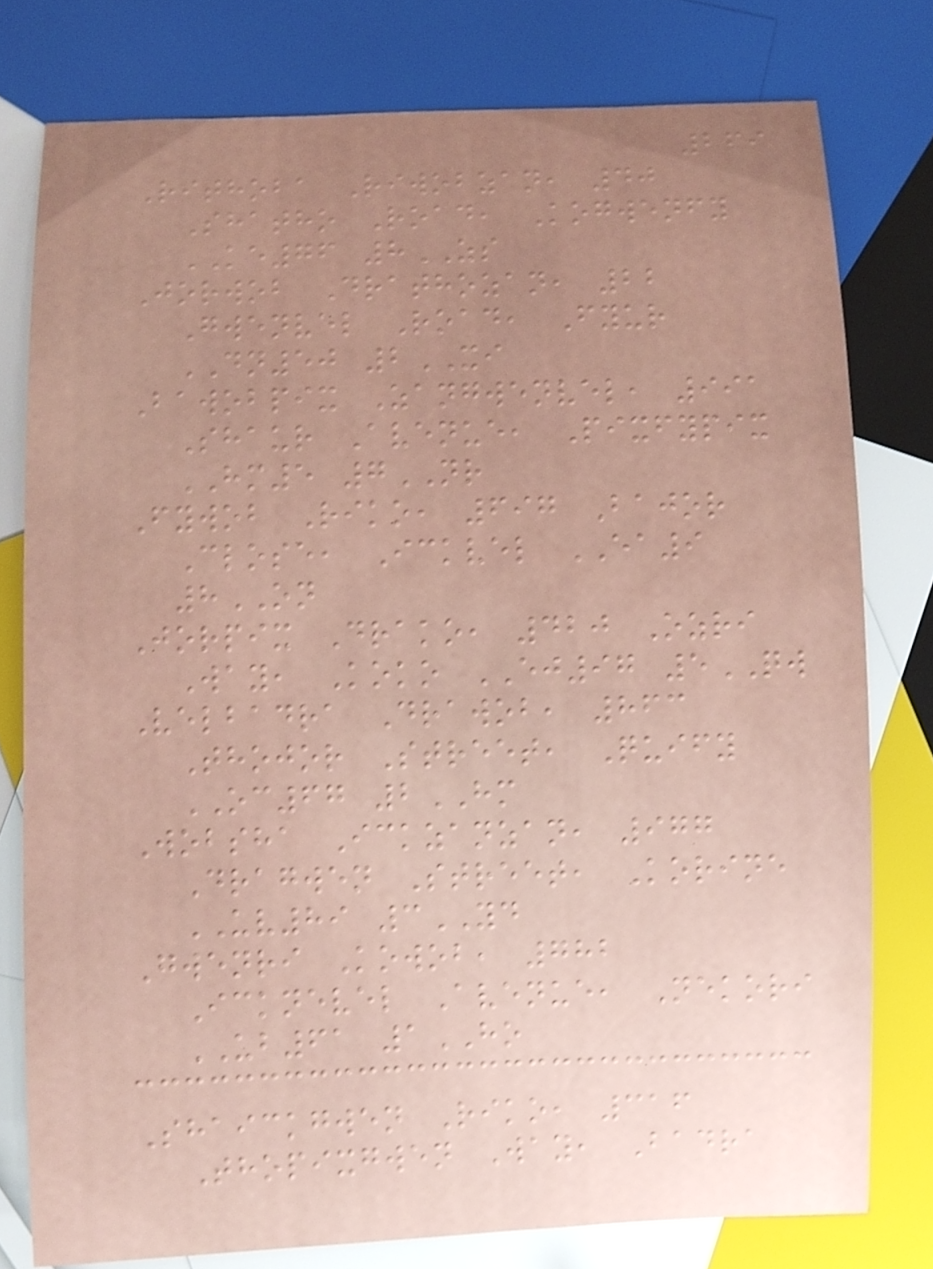269
Rithoba Riwobzan, 40
Shatho Road, Kogwenfy
KE76 8ZS
Jorwob Drathozan, 22
Gwenvel Road, Fyur
DN50 2XI
Bawobpix Zangwenvel, 991
Shaur Avenue, Pixfypix
HM5 7NR
Fywob Riko, 697 Bajor
Close, Ickvel EA9
8ON
Jorpix Drako, 420 Ozri
Way, Koko EJ97 5QW
Velbadra Drawob, 863
Thojor Street, Quify
OC67 2HM
Wobsha Ickzanzan, 977
Dragwen Street, Korine
UV89 3YD
Gwenri Kowob, 782
Icknevel Avenue, Nekori
UB61 1HO
Shaickgwen Riko, 316
Thopixgwen Way, Badra
